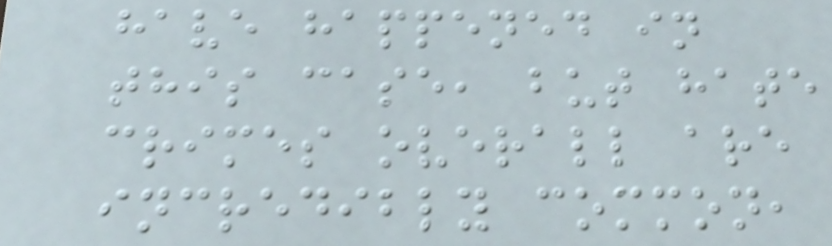have happened in
this case, but hate
crimes overall are
incredibly common,
